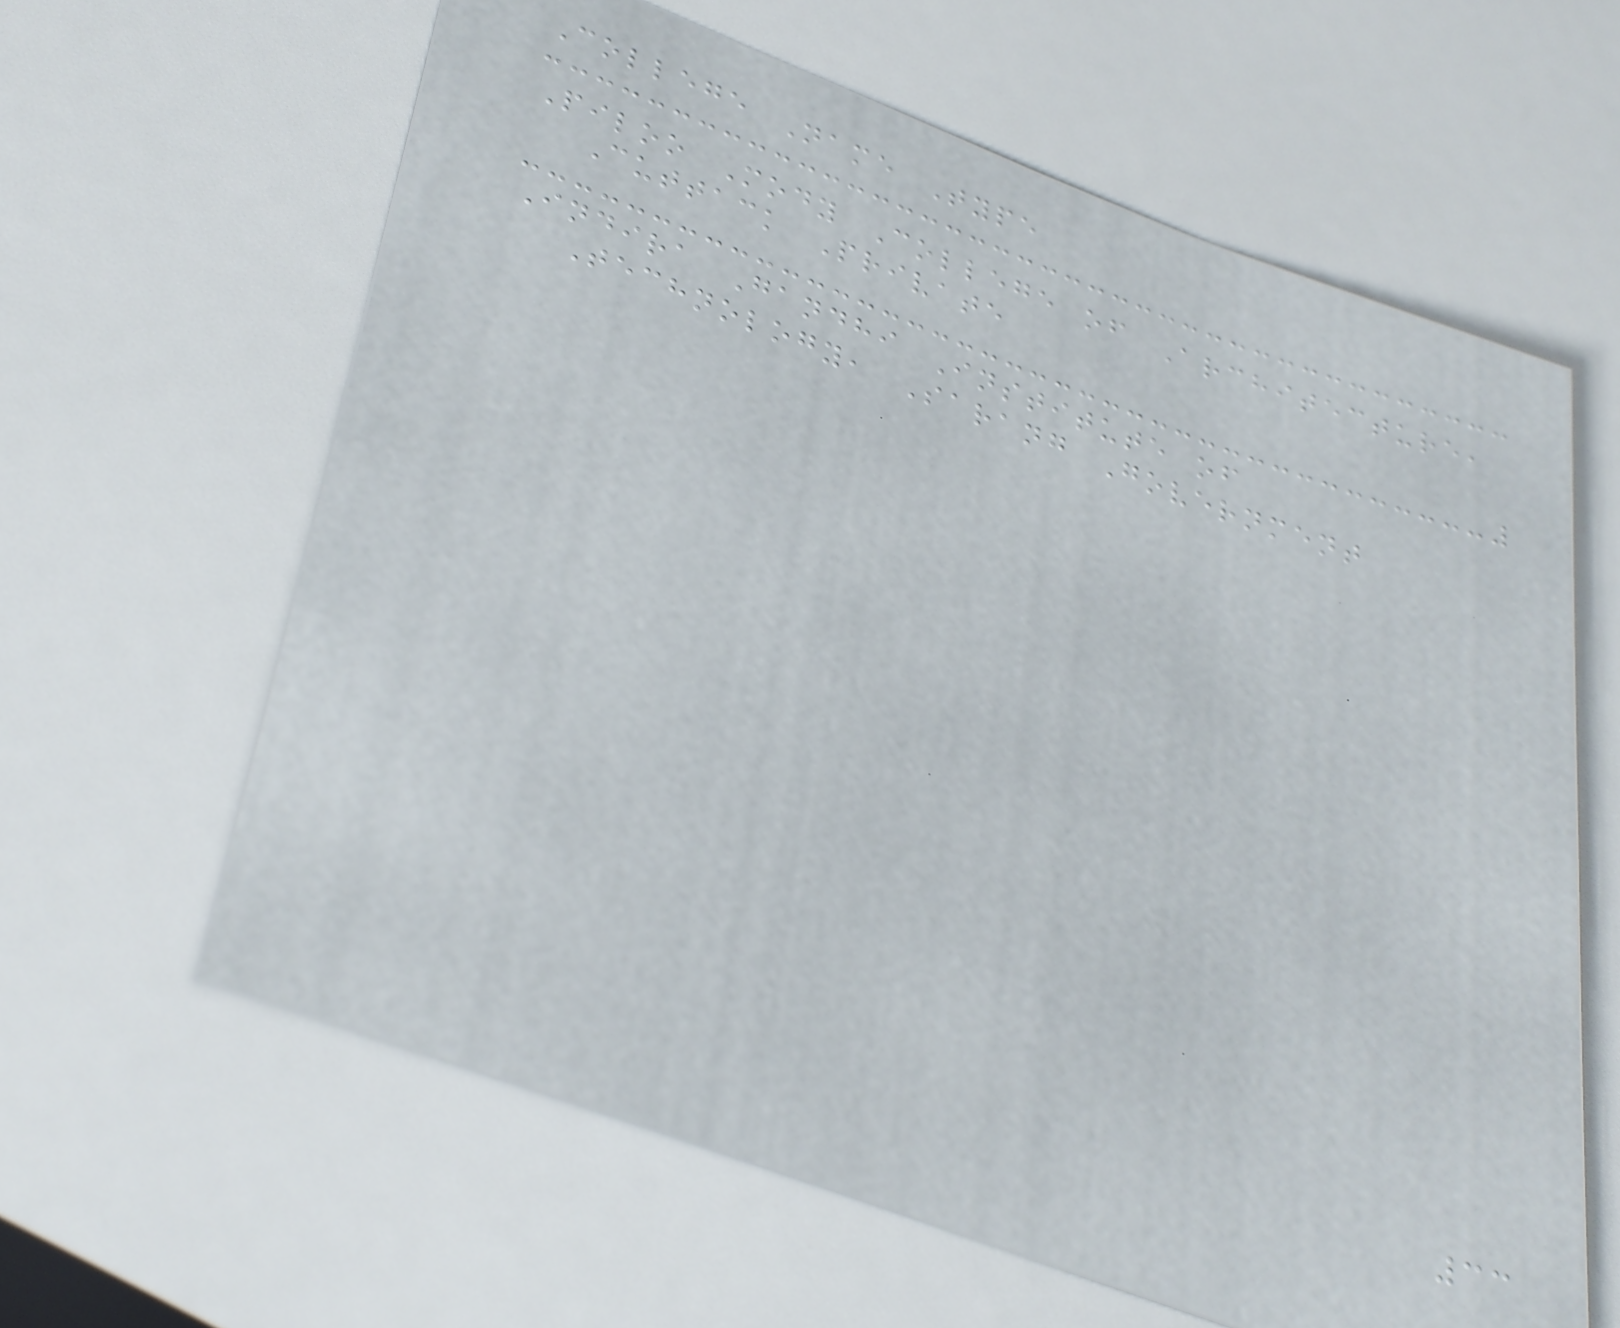College Name Type
Piloo Mody College of Architecture,
Cuttack Private
Indira Gandhi Institute of
Technology, Sarang Government
33
